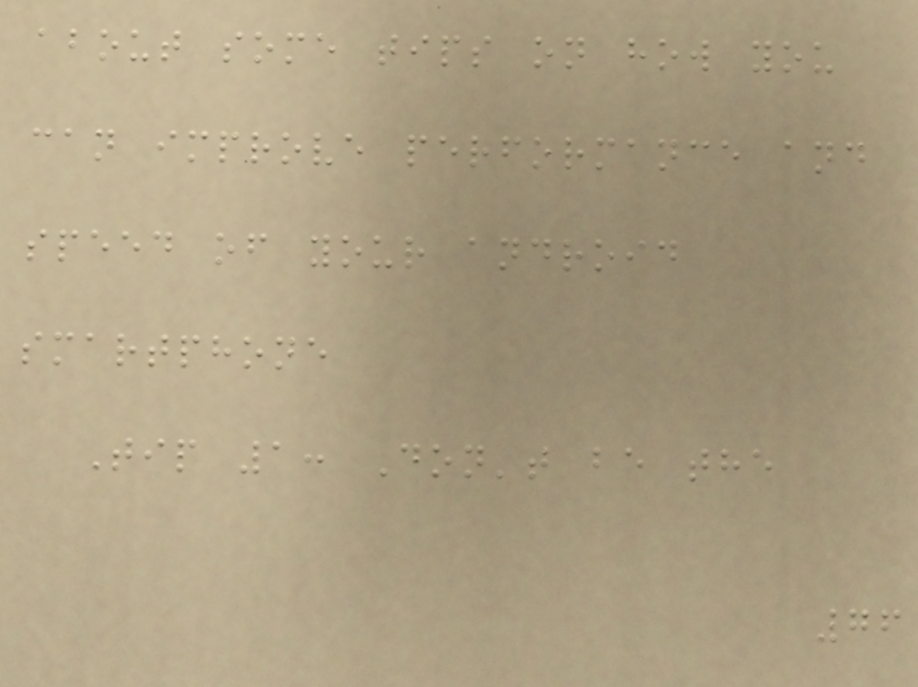about some tips on how you
can improve performance and
speed of your android
smartphone
Tip 1: Don't be the
76
